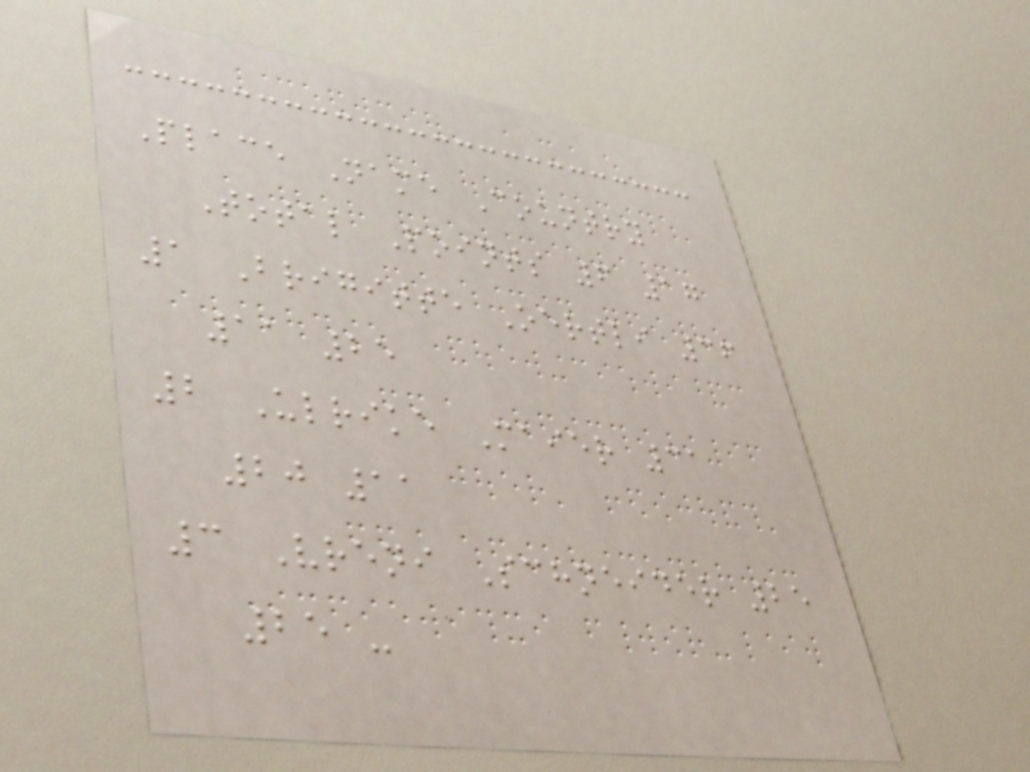Place Name Country
Total Points 6 17
1 Brigitte Oertli 36
11 25
2 Ulrike Maier 31
20 11
3 Vreni Schneider 25
25 -
